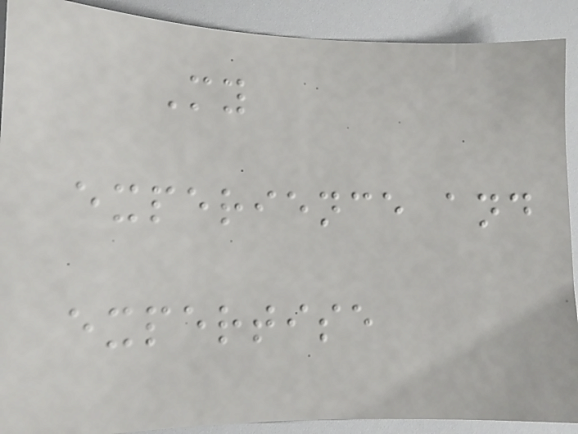My
experience and
expertise
